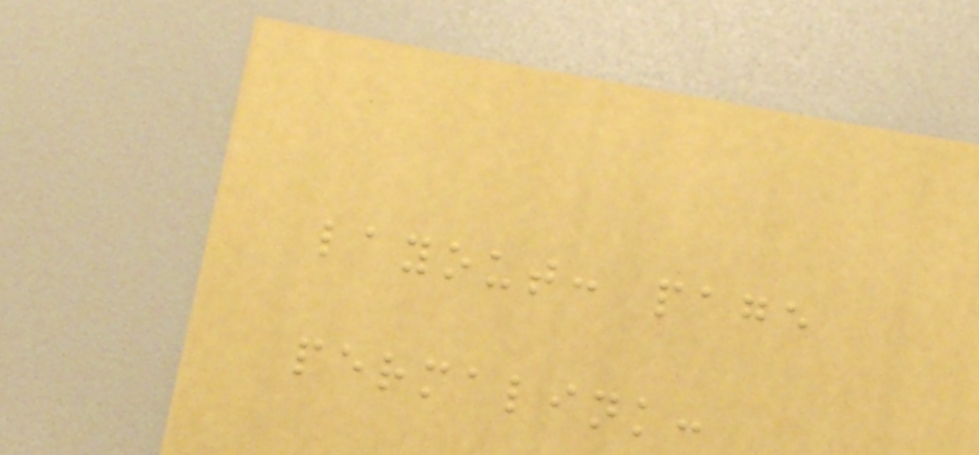layout: page
permalink:
